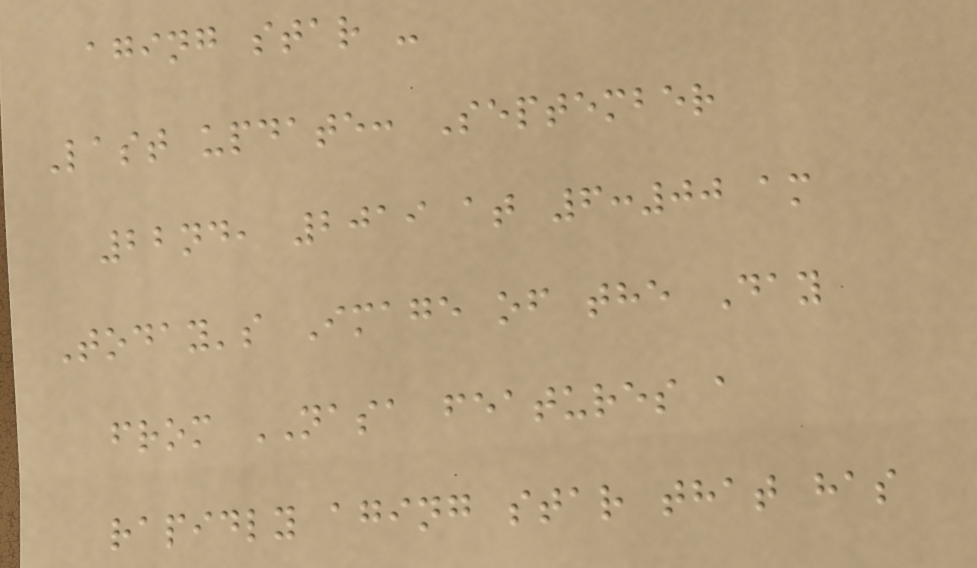aging star -
Last update: September
22nd, 2019 at 6:00 am
Today's Image of the Day
from NASA features a
rapidly aging star that has
